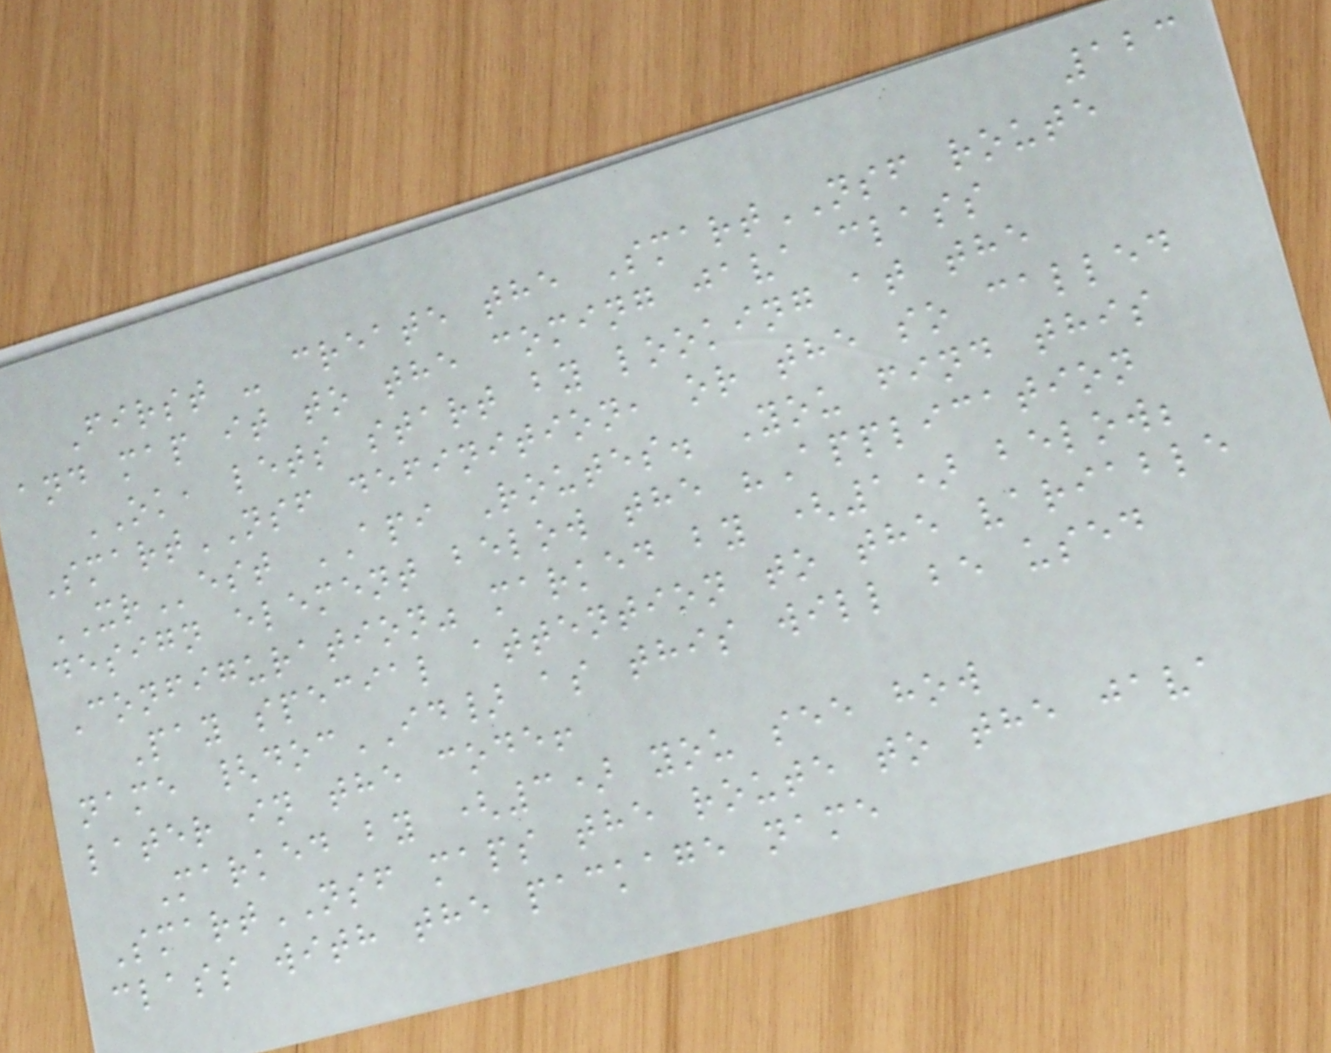123
First - create the SmartNSF route
and map it to the coming java class
OK, lets start by looking at the
SmartNSF definition, or the so called
XRest API Routes. You find this
design element below the "Application
Configuration" marked by (1) below;
Pay special attention to the variable
name {docID} as this will be used
later in the code!
Marked by (3) you see how
SmartNSF maps the route to the java
class with the package name
